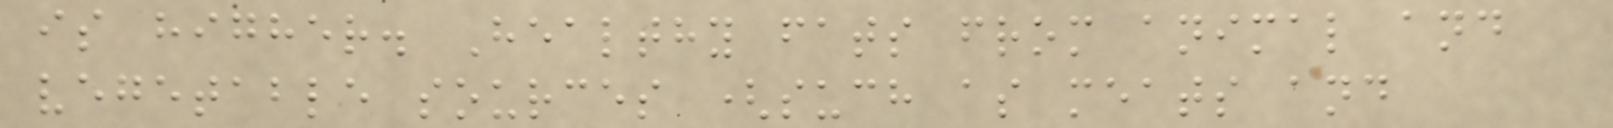is higher. Healthy fats from animal and
vegetable sources (such as meats and
